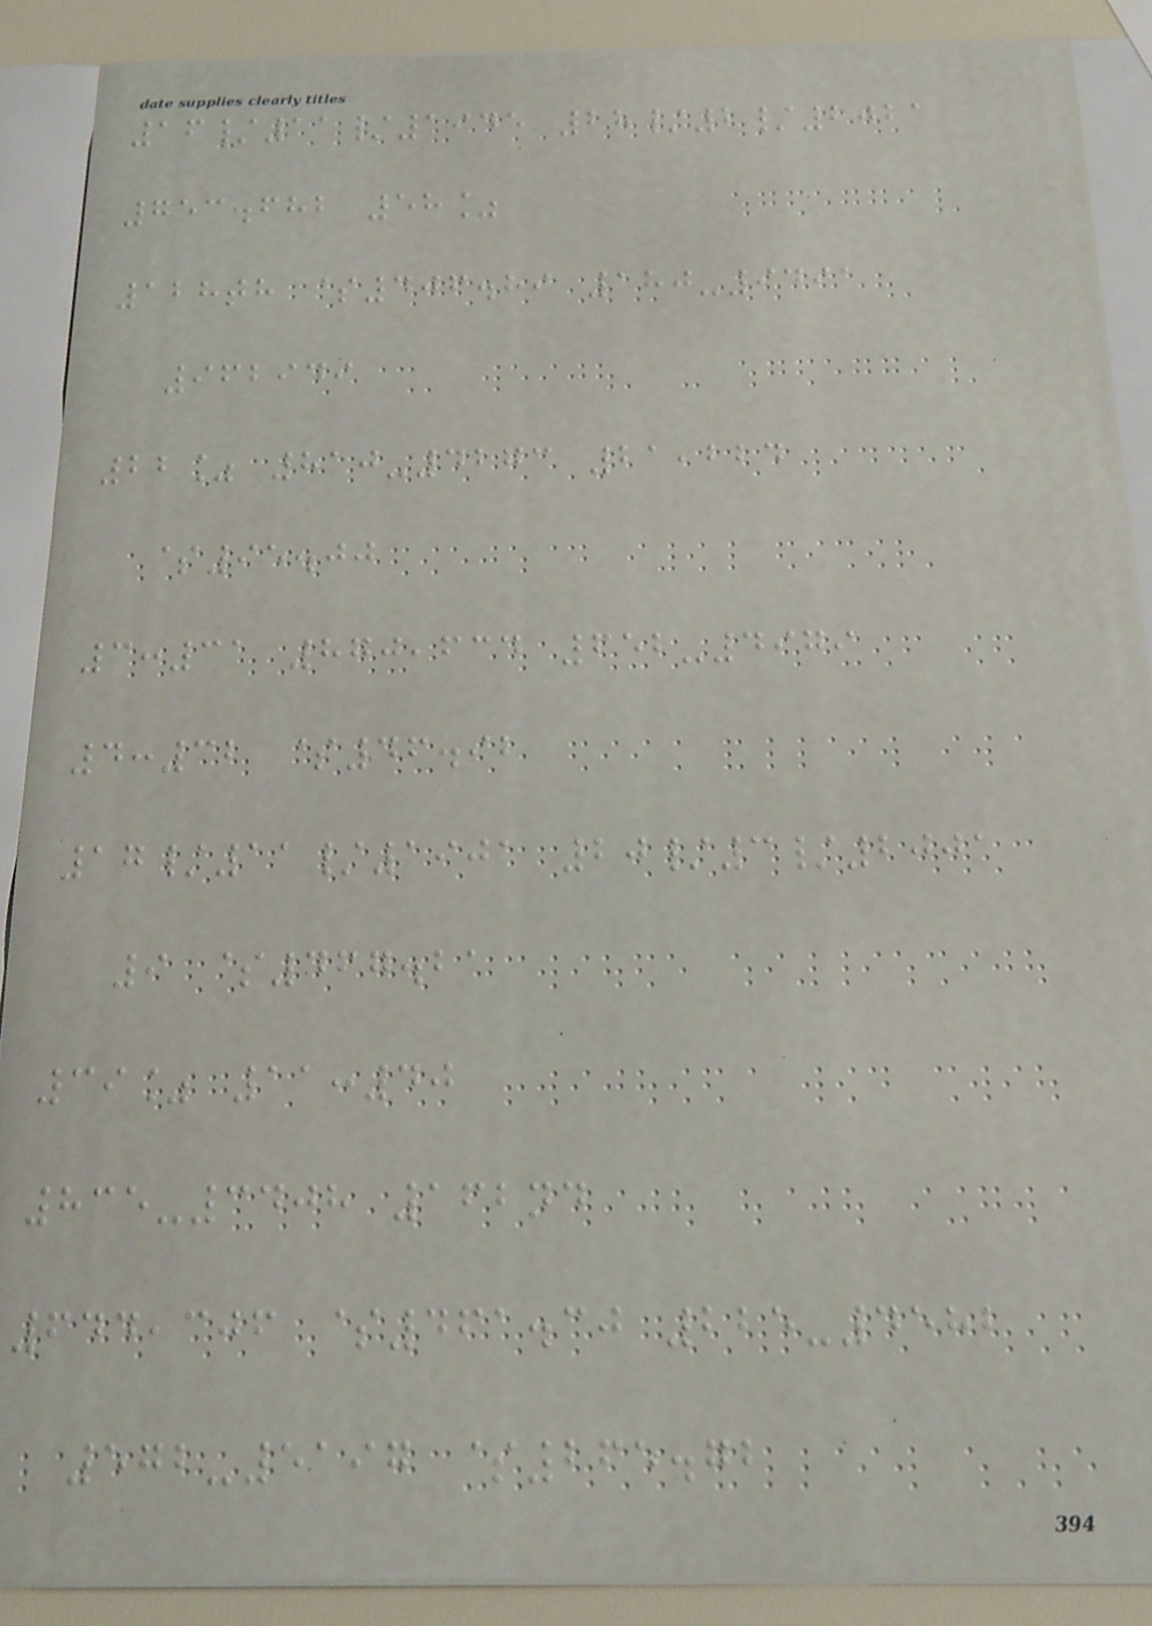16/11/1945 28/2/2021
753.682 58%
128th $406.89 180-9491
962949
22% 810-4273 21,224
$95.00
3:31 870,634 652-4979
4:32 $46.92
17/11/1901 20/3/2001
9 $467.21
39% 11:40
835-3408 162nd
644,306 $461.30 225-4582
572-5197 $265.72
